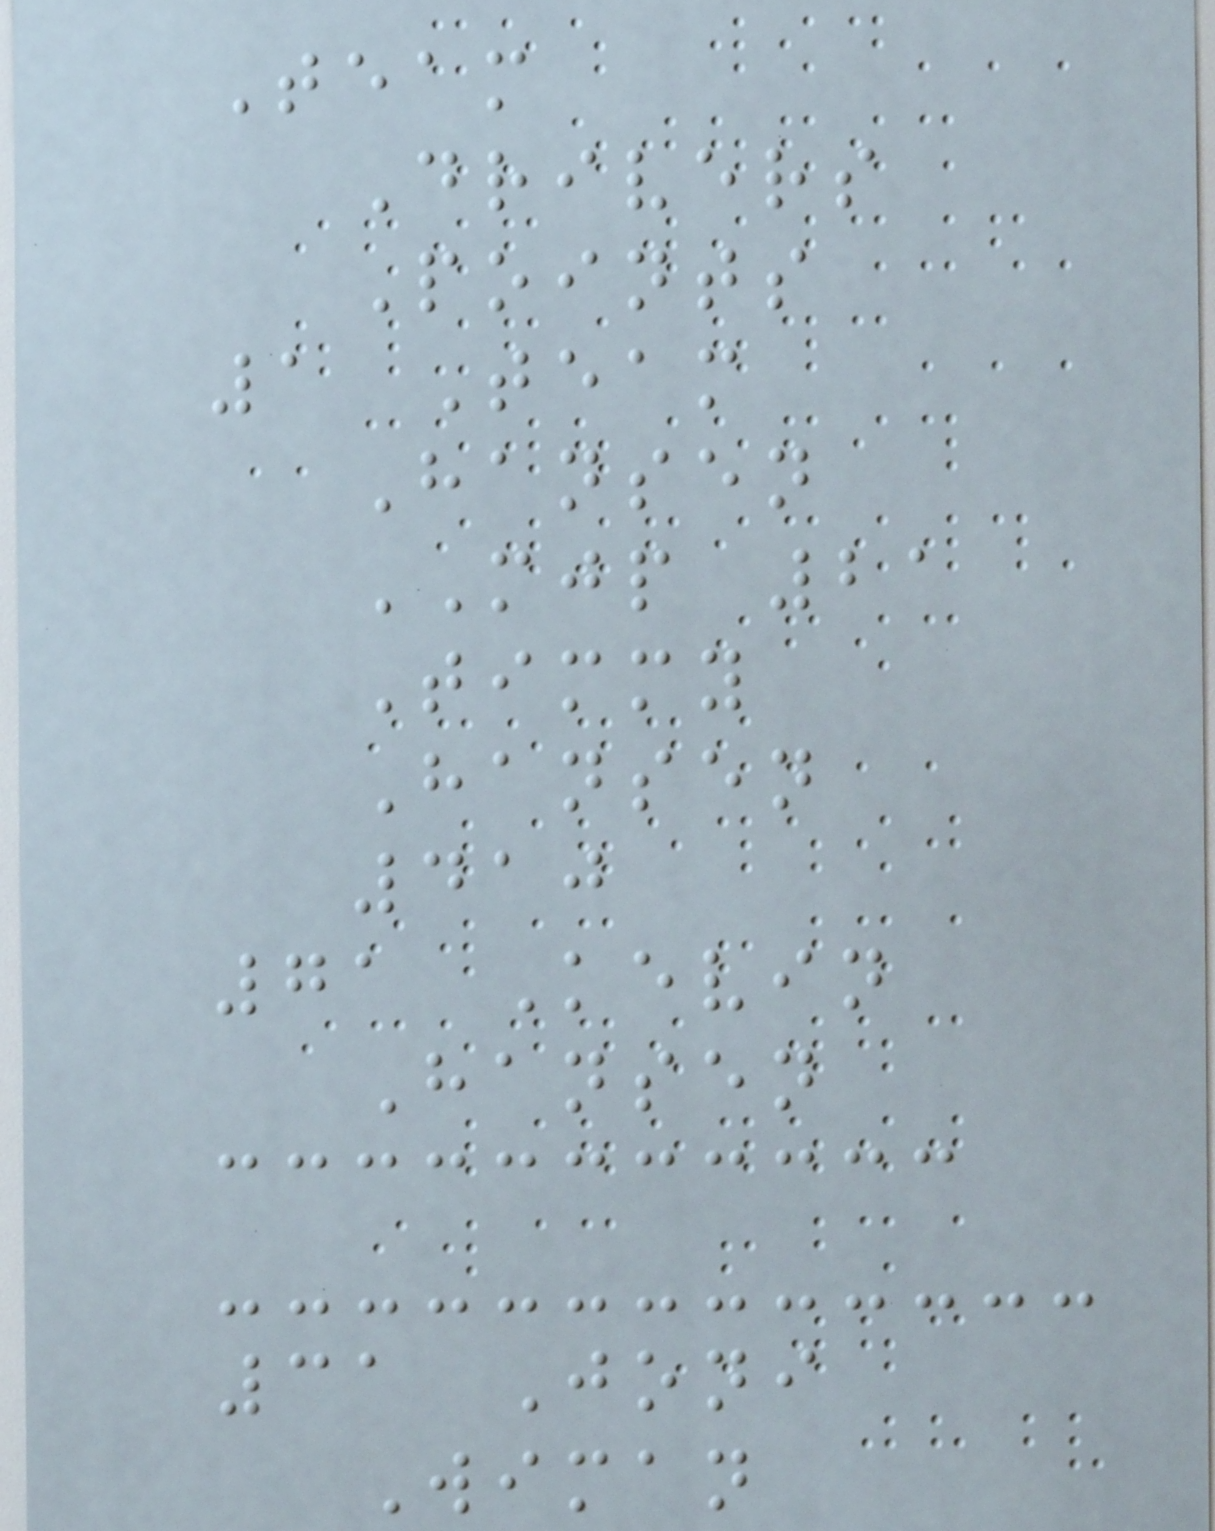Team
Drivers
Points
1 Team
Hansen
MJP 21
Timmy
Hansen
410
71 Kevin
Hansen
31 Joni
Wiman
